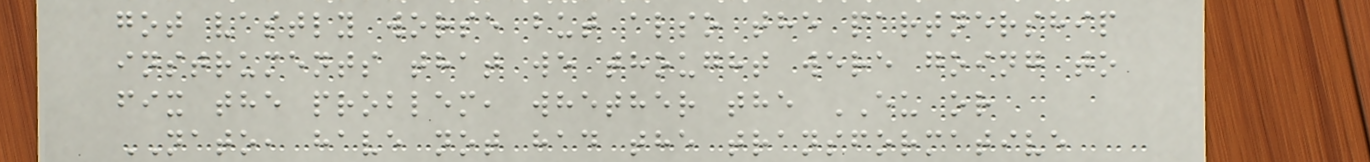got vastly worse but also the partnership
instruments that we thought were going to
fix the problem, whether the EU or
NATO, have not had the transformative
